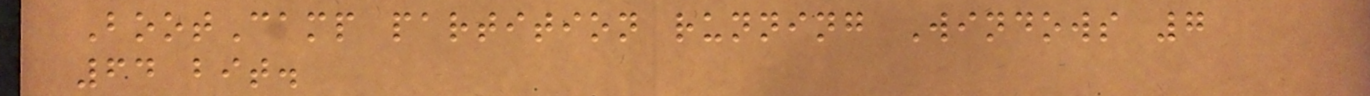BootCamp partition running Windows 7
64 bit.
